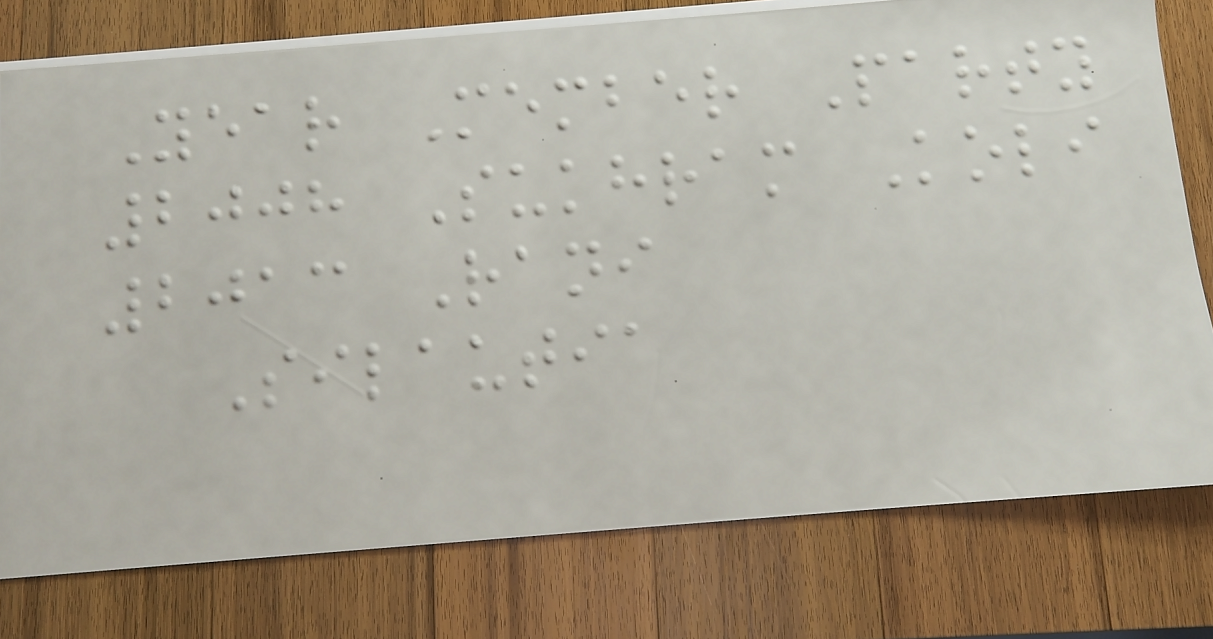Year Member Party
2008 Sukhram Koli
2013 Rani
Silautia
